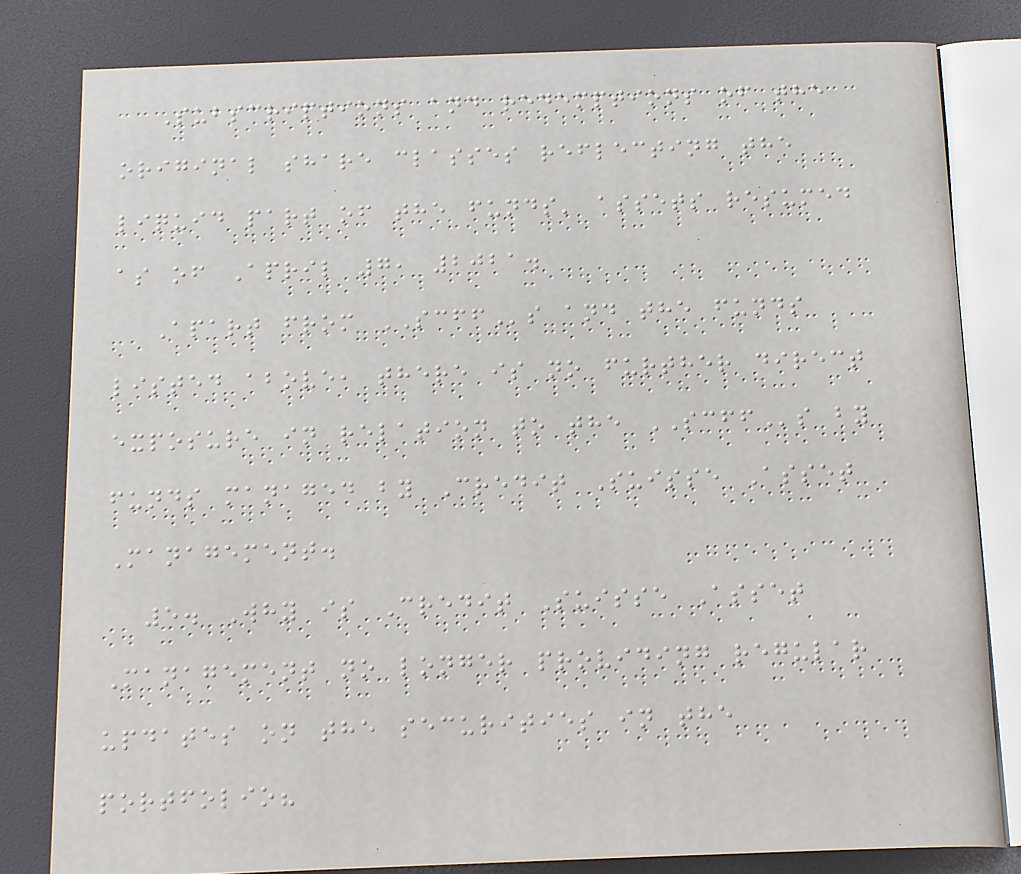Subscriptions and redemptions of the
original share classes reflecting the
liquid part of the funds' assets resumed
as of April 7, 2021.
Apart from SCFFs and the funds
listed above, there is no further direct
exposure in relation to the SCFFs by
funds managed by Credit Suisse Asset
Management.
5. Why is Credit Suisse Asset
Management no longer providing regular
updates on the securities in the
portfolio?
